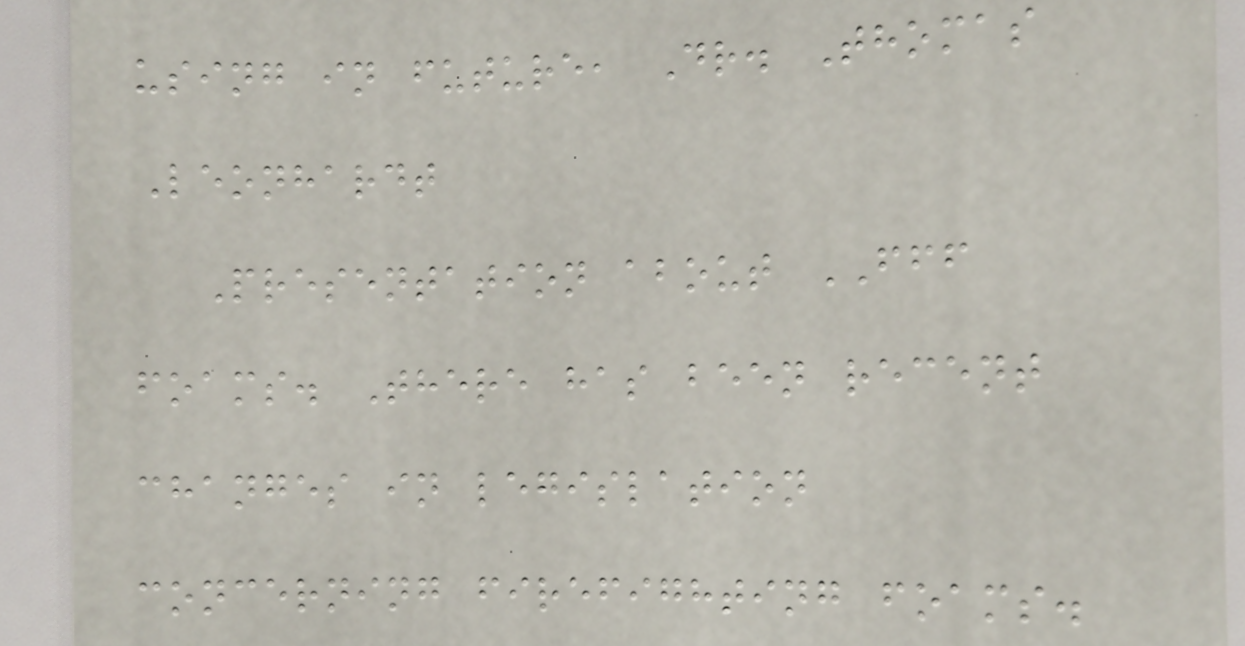using in future, Dr. Thomas
Leonhardt
Presentation about FFF
foams. There has been recent
changes in legislation
concerning firefighting foams.
